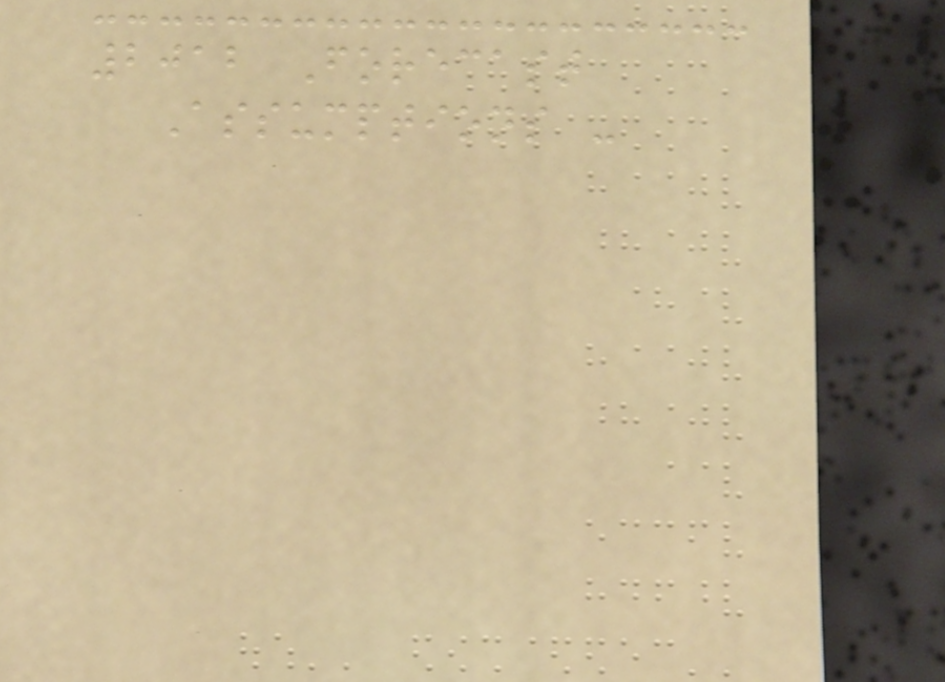2012 Forecast
Assumptions -
